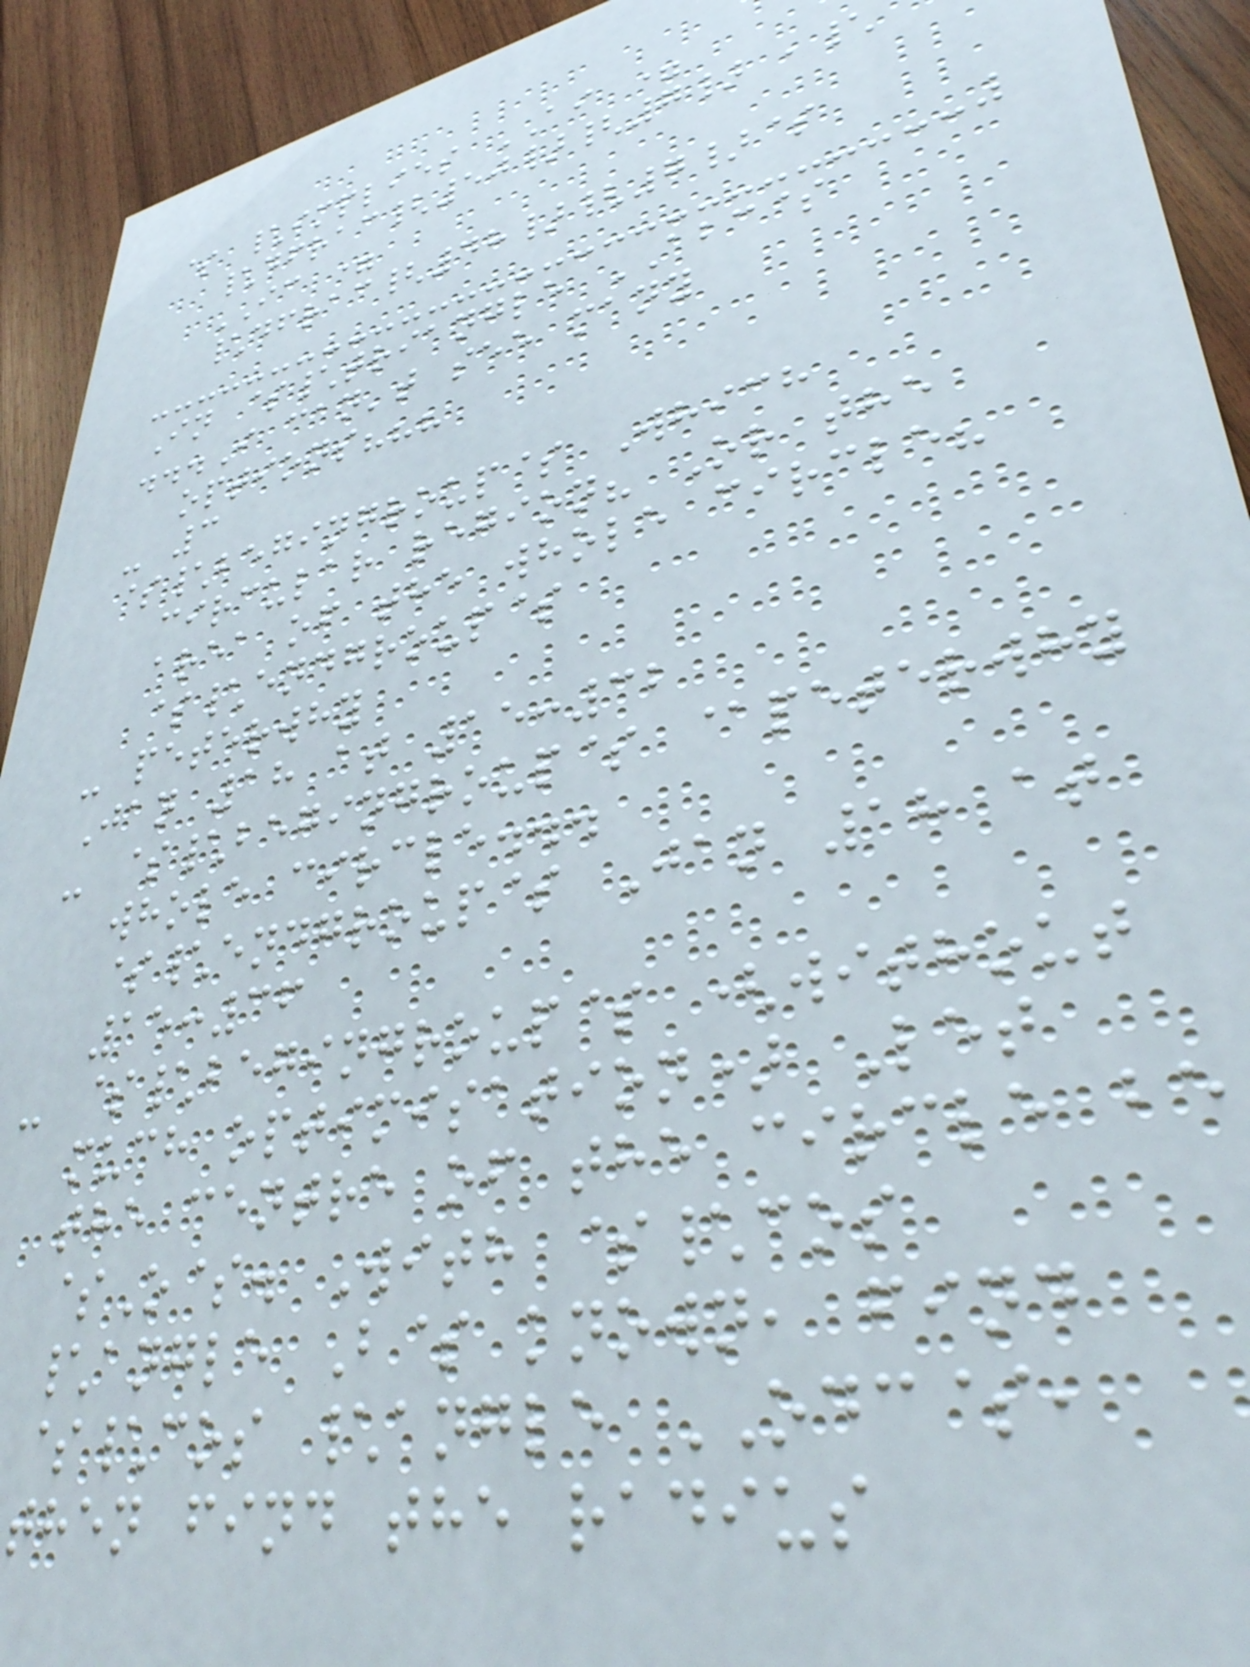$ \implies AI =
\dfrac{50}{7} ,\
IC =
\dfrac{48}{7}$
In $\triangle ABC$
...I can't see many
options???
- 3
$\begingroup$ Which
circular region? Or the
area of the whole circle?
$\endgroup$
- peterwhy
Jan 18 at 15:32
- $\begingroup$ @peterwhy
whole circle...
$\endgroup$ Jan 18 at
15:36
- $\begingroup$ (without
much optimisation) Let
the centre of the circle be
$O$. With $\cos
\angle B$ known, find
$\cos \angle ODC$,
then find the radius
